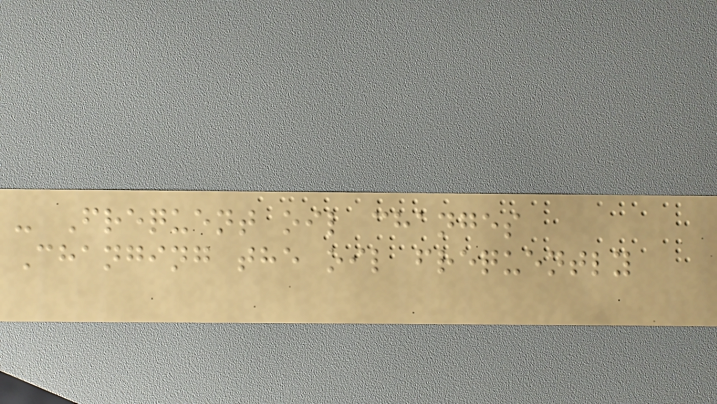- Frequent oil changes
Changing the oil frequently
